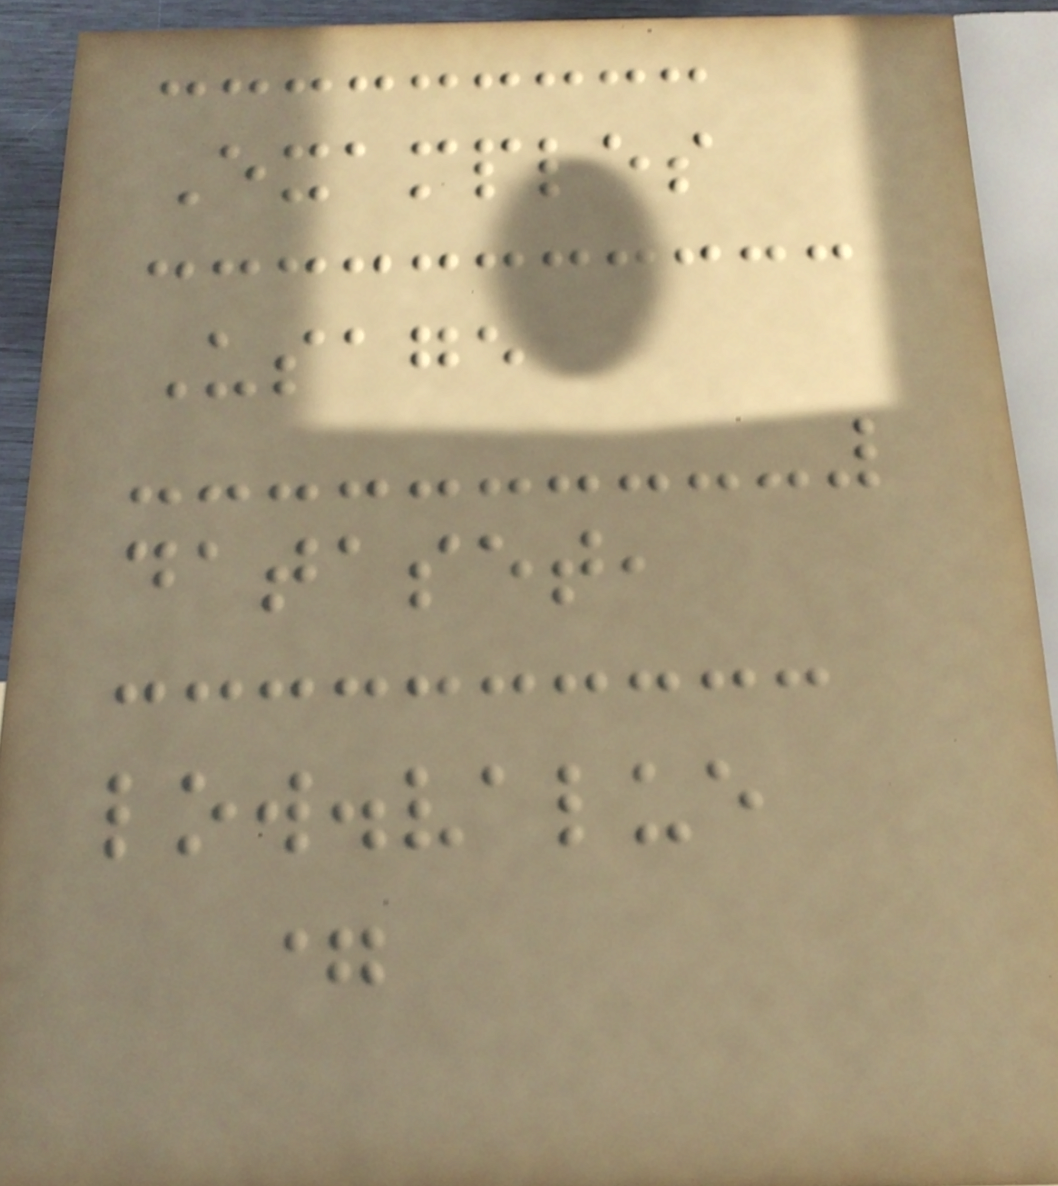Examples
Usage
dataset,
low.value
=
